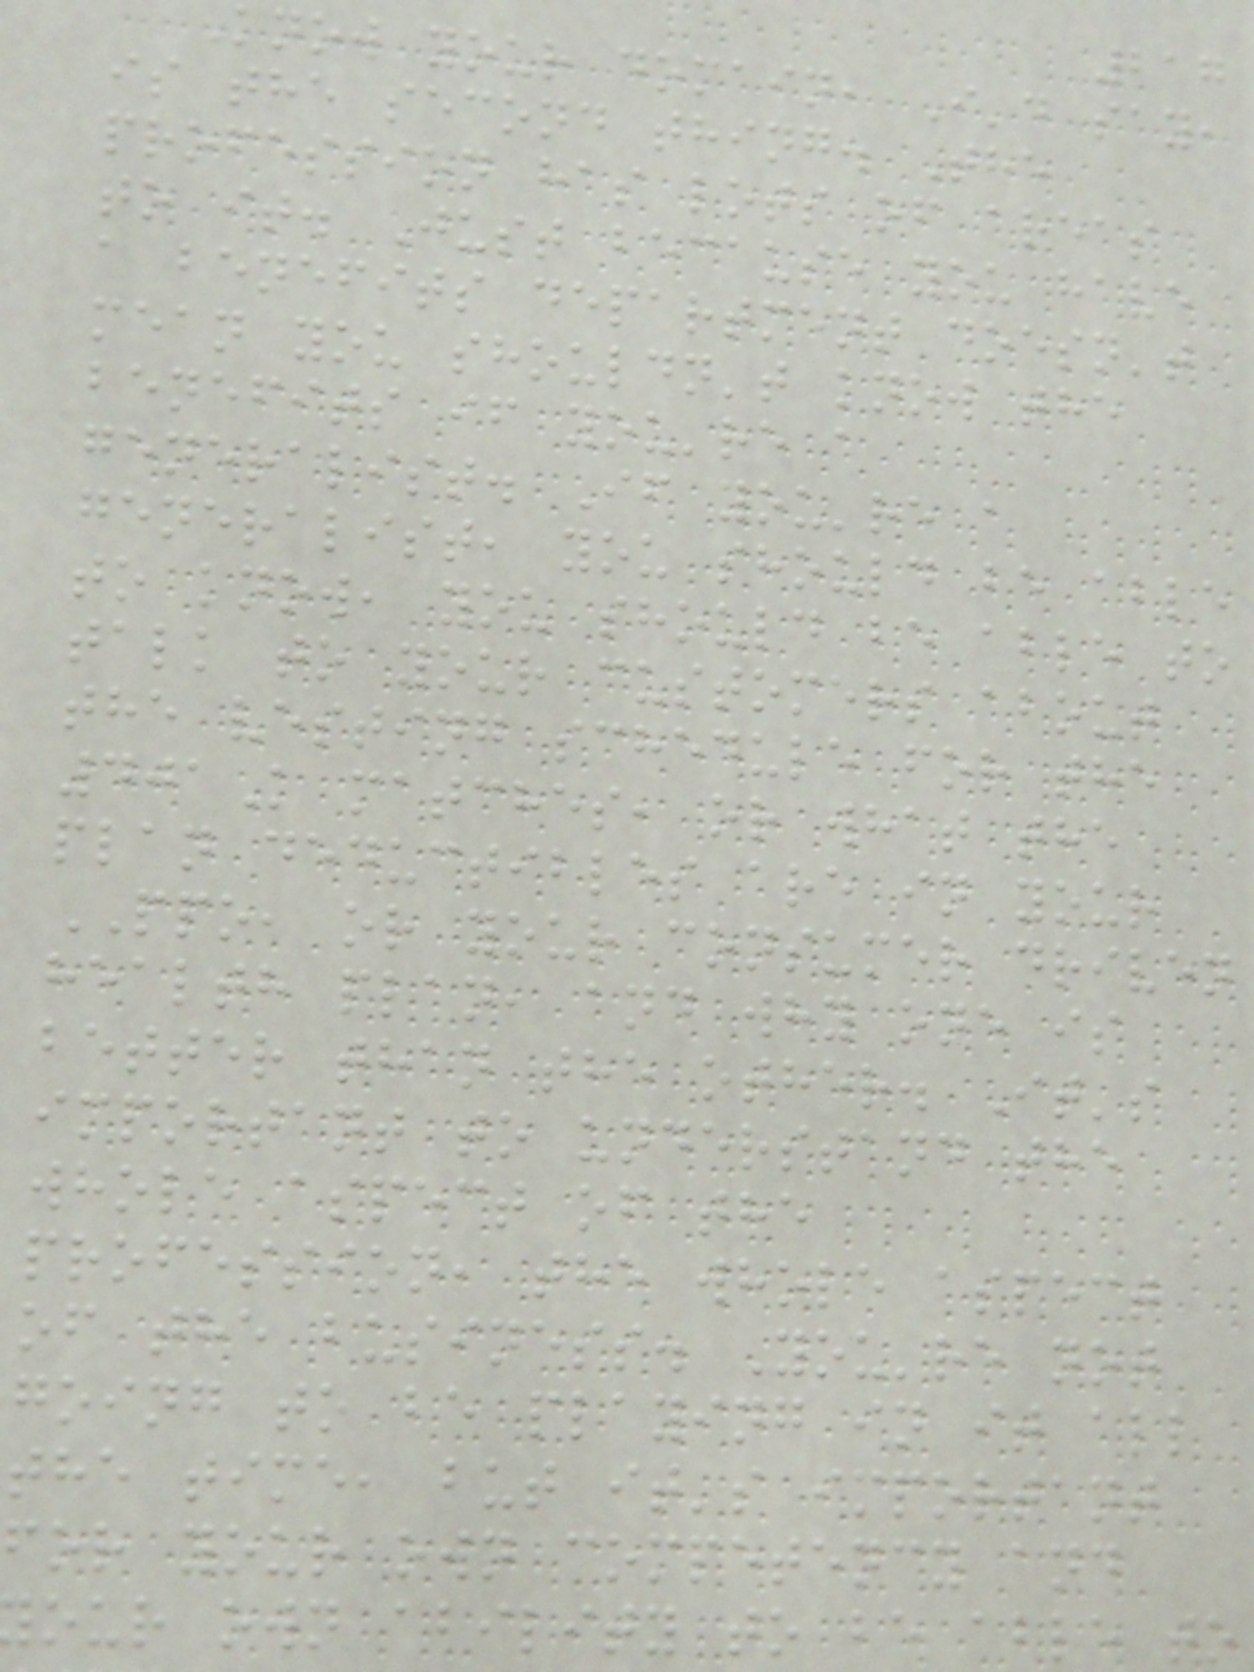217
know your domain, I'd say,
is the second thing. The
profession has lots of areas
to it. Just because you have
a benefits department doesn't
mean you shouldn't know the
benefits if you're a
generalist. If you're a
generalist, you should be able
to know, you should be able to
talk to your customers about
the vesting schedule for the
401K matches, or what the
plan deductibles are in your
PPO, or your consumer driven
health plan, and why one is
better than the other. It's
important to understand the
whole aspect of the
profession, the whole aspect
of the business. You're not
going to be playing in it all
the time, but it's important
for your own competency and
our own ability to be able to
